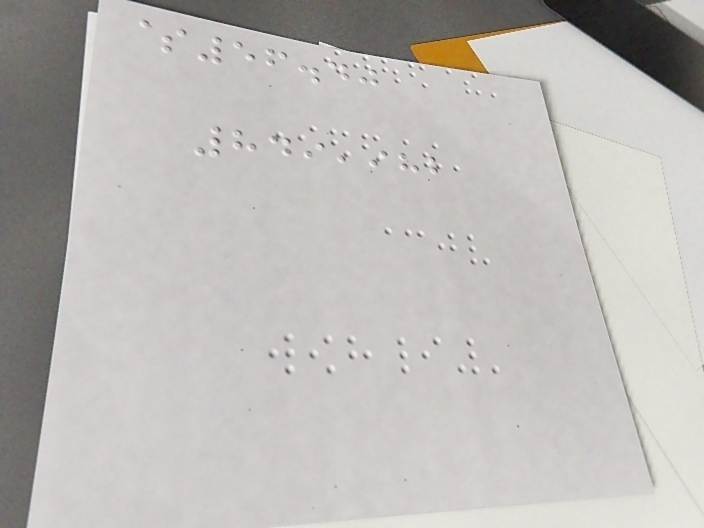$56.40
849,982
